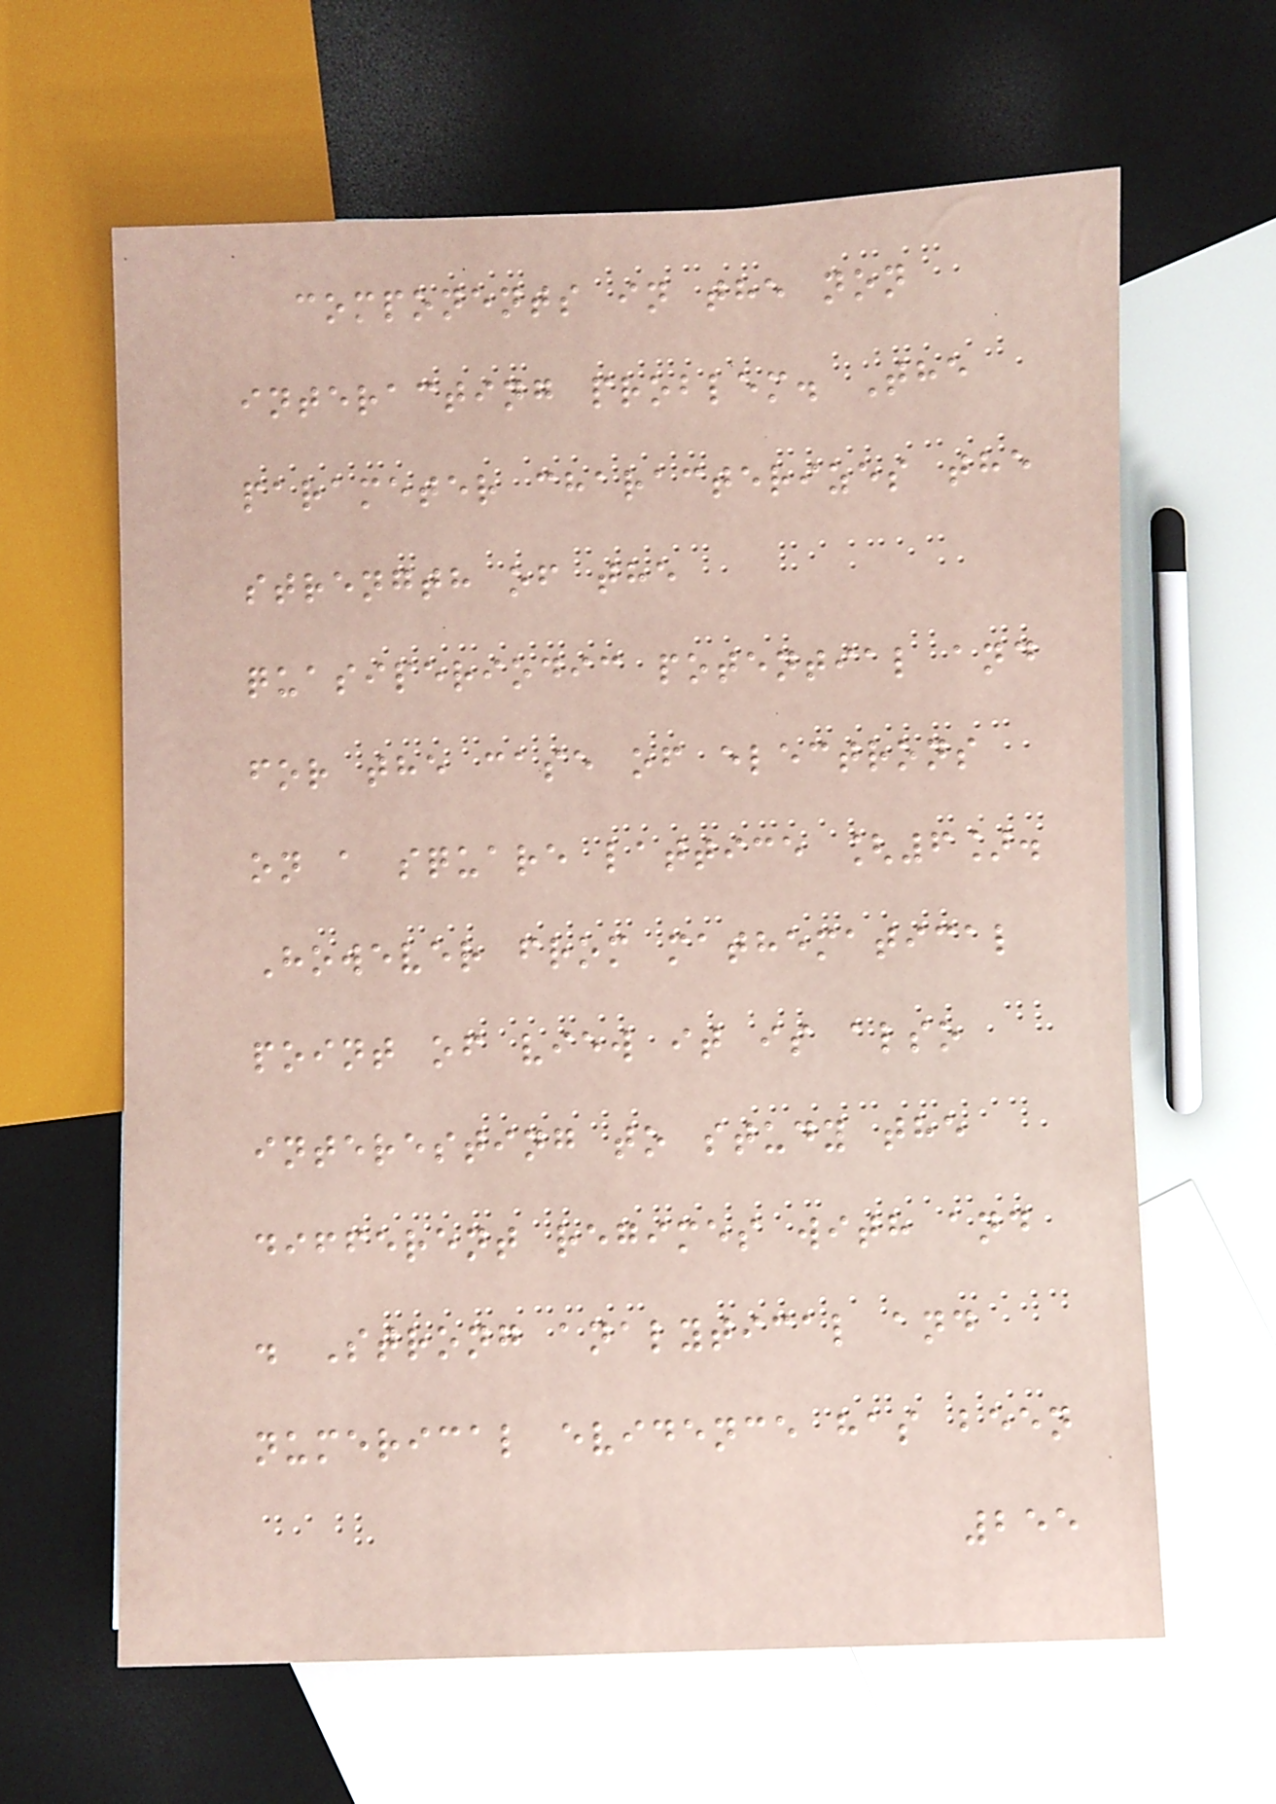components in the non
interacting problem. The
parameter characterizes the
strength of the
quasiperiodic potential and
for the case of electrons
on a square lattice [6].
However from mathematical
point of view it is also
interesting to study the
different regimes with and
. Strong analytical and
numerical evidence has been
255
